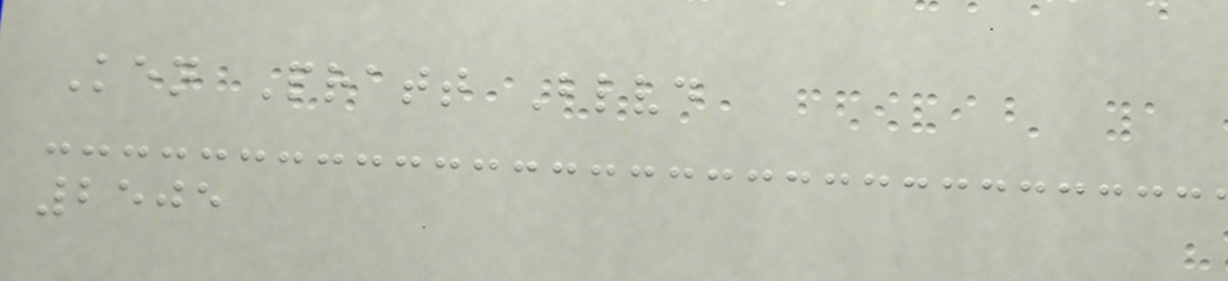Ken Pratt Blvd
2505
